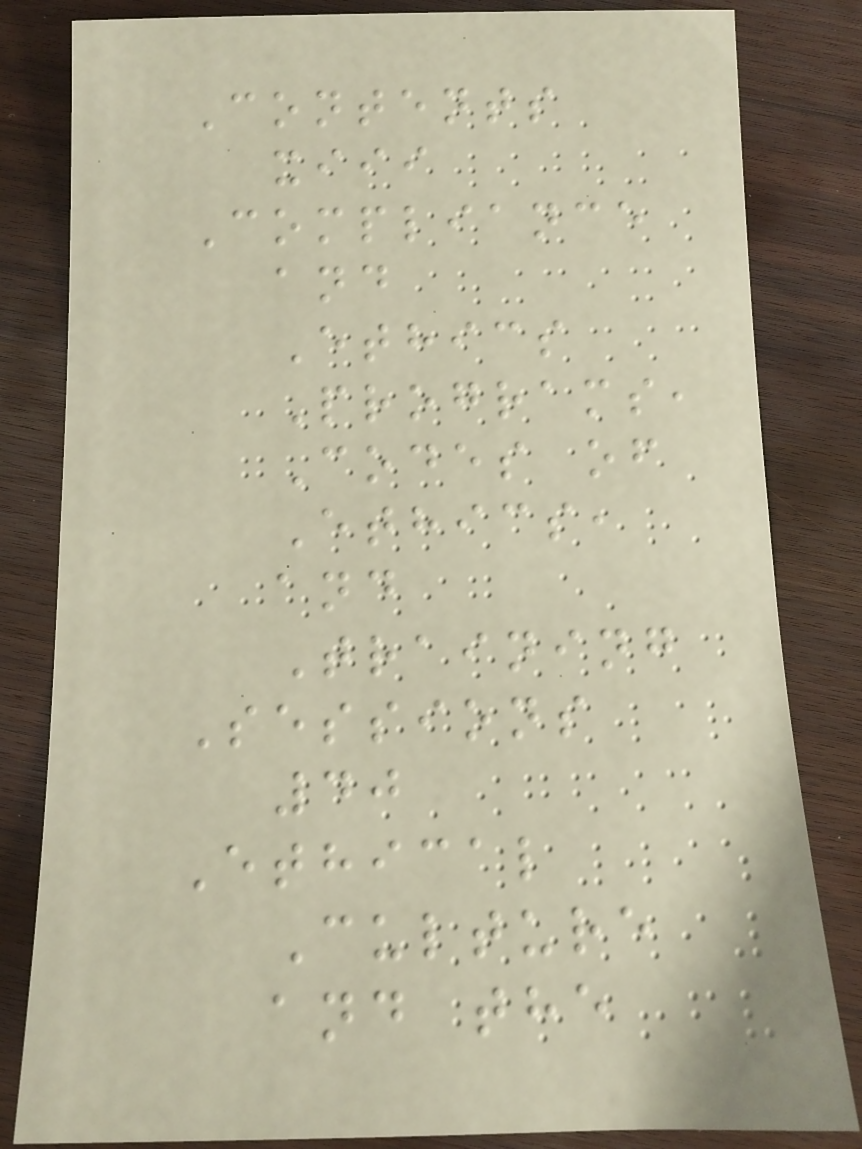Contents
xiii
Compliance
and
Ethics
Programs,
Codes of
Ethics,
and
Training
Sessions
40
Ethical
Culture
and the
